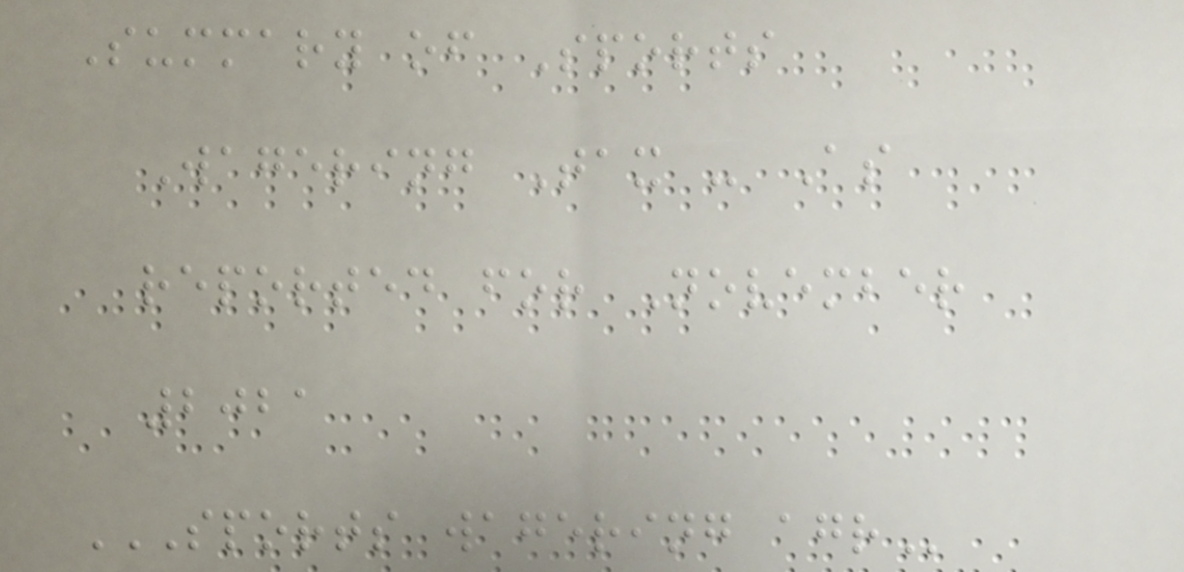Summary of Sports
Wagering Tax - As
reported for November
2021
SPORTS WAGERING AGR
